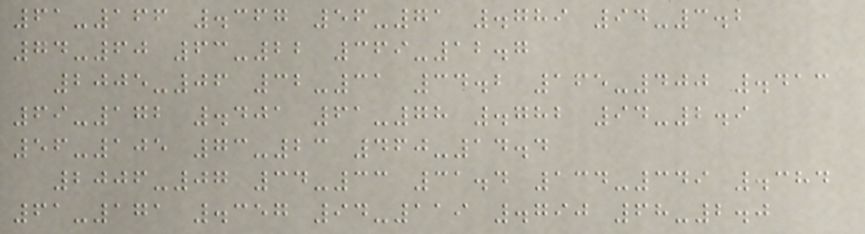61-166 .367 56-71 .789 94-3.2
74-60 63-22 369-12.7
2005-06 32-31 34.2 165-400 .413
69-172 .401 61-78 .782 94-2.9
56-105 73-23 460-14.4
2006-07 34-33 31.4 134-349 .384
61-171 .357 94-119 .790 68-2.0
